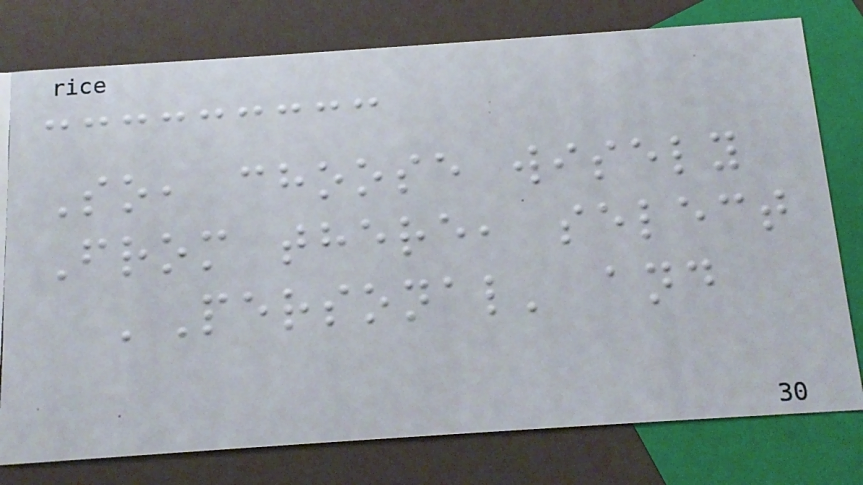So, choose wisely
From there, select
'Personal' and
